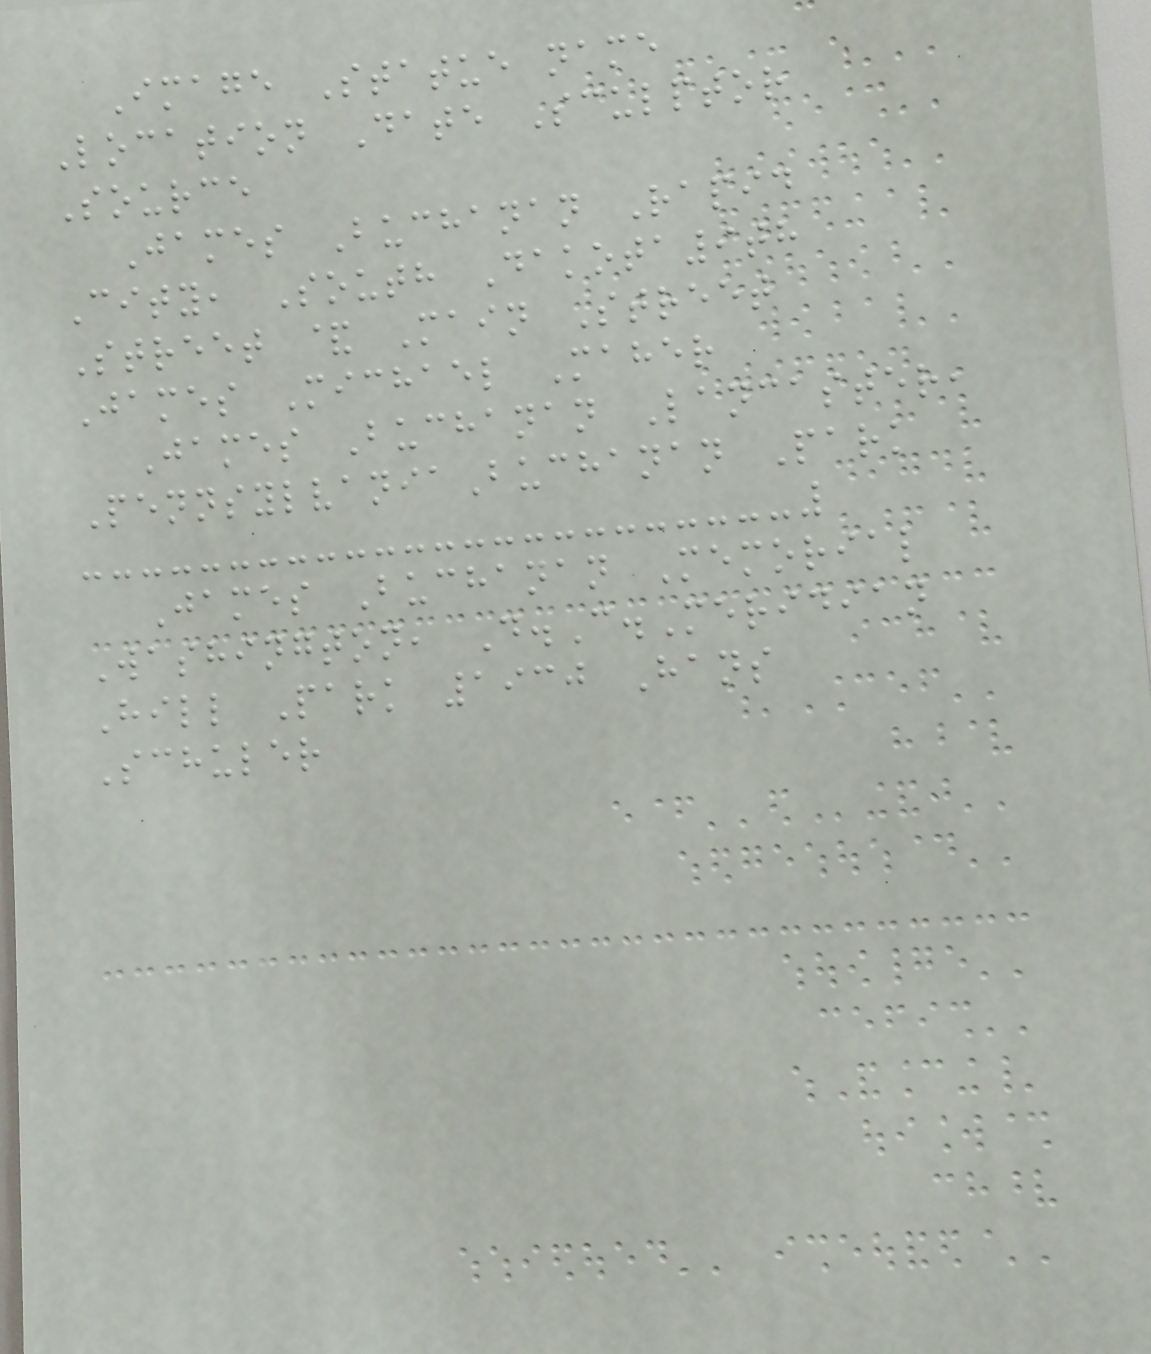Image Statue name
Location Date Sculptor
Source
James Buchanan Rapid
City, South Dakota9th
Street & Main Street
James Michael Maher
James Buchanan Lancaster,
PennsylvaniaBuchanan Park
James Buchanan Memorial
Washington, D.C.Meridian
Hill Park 1930 Hans
Schuler
